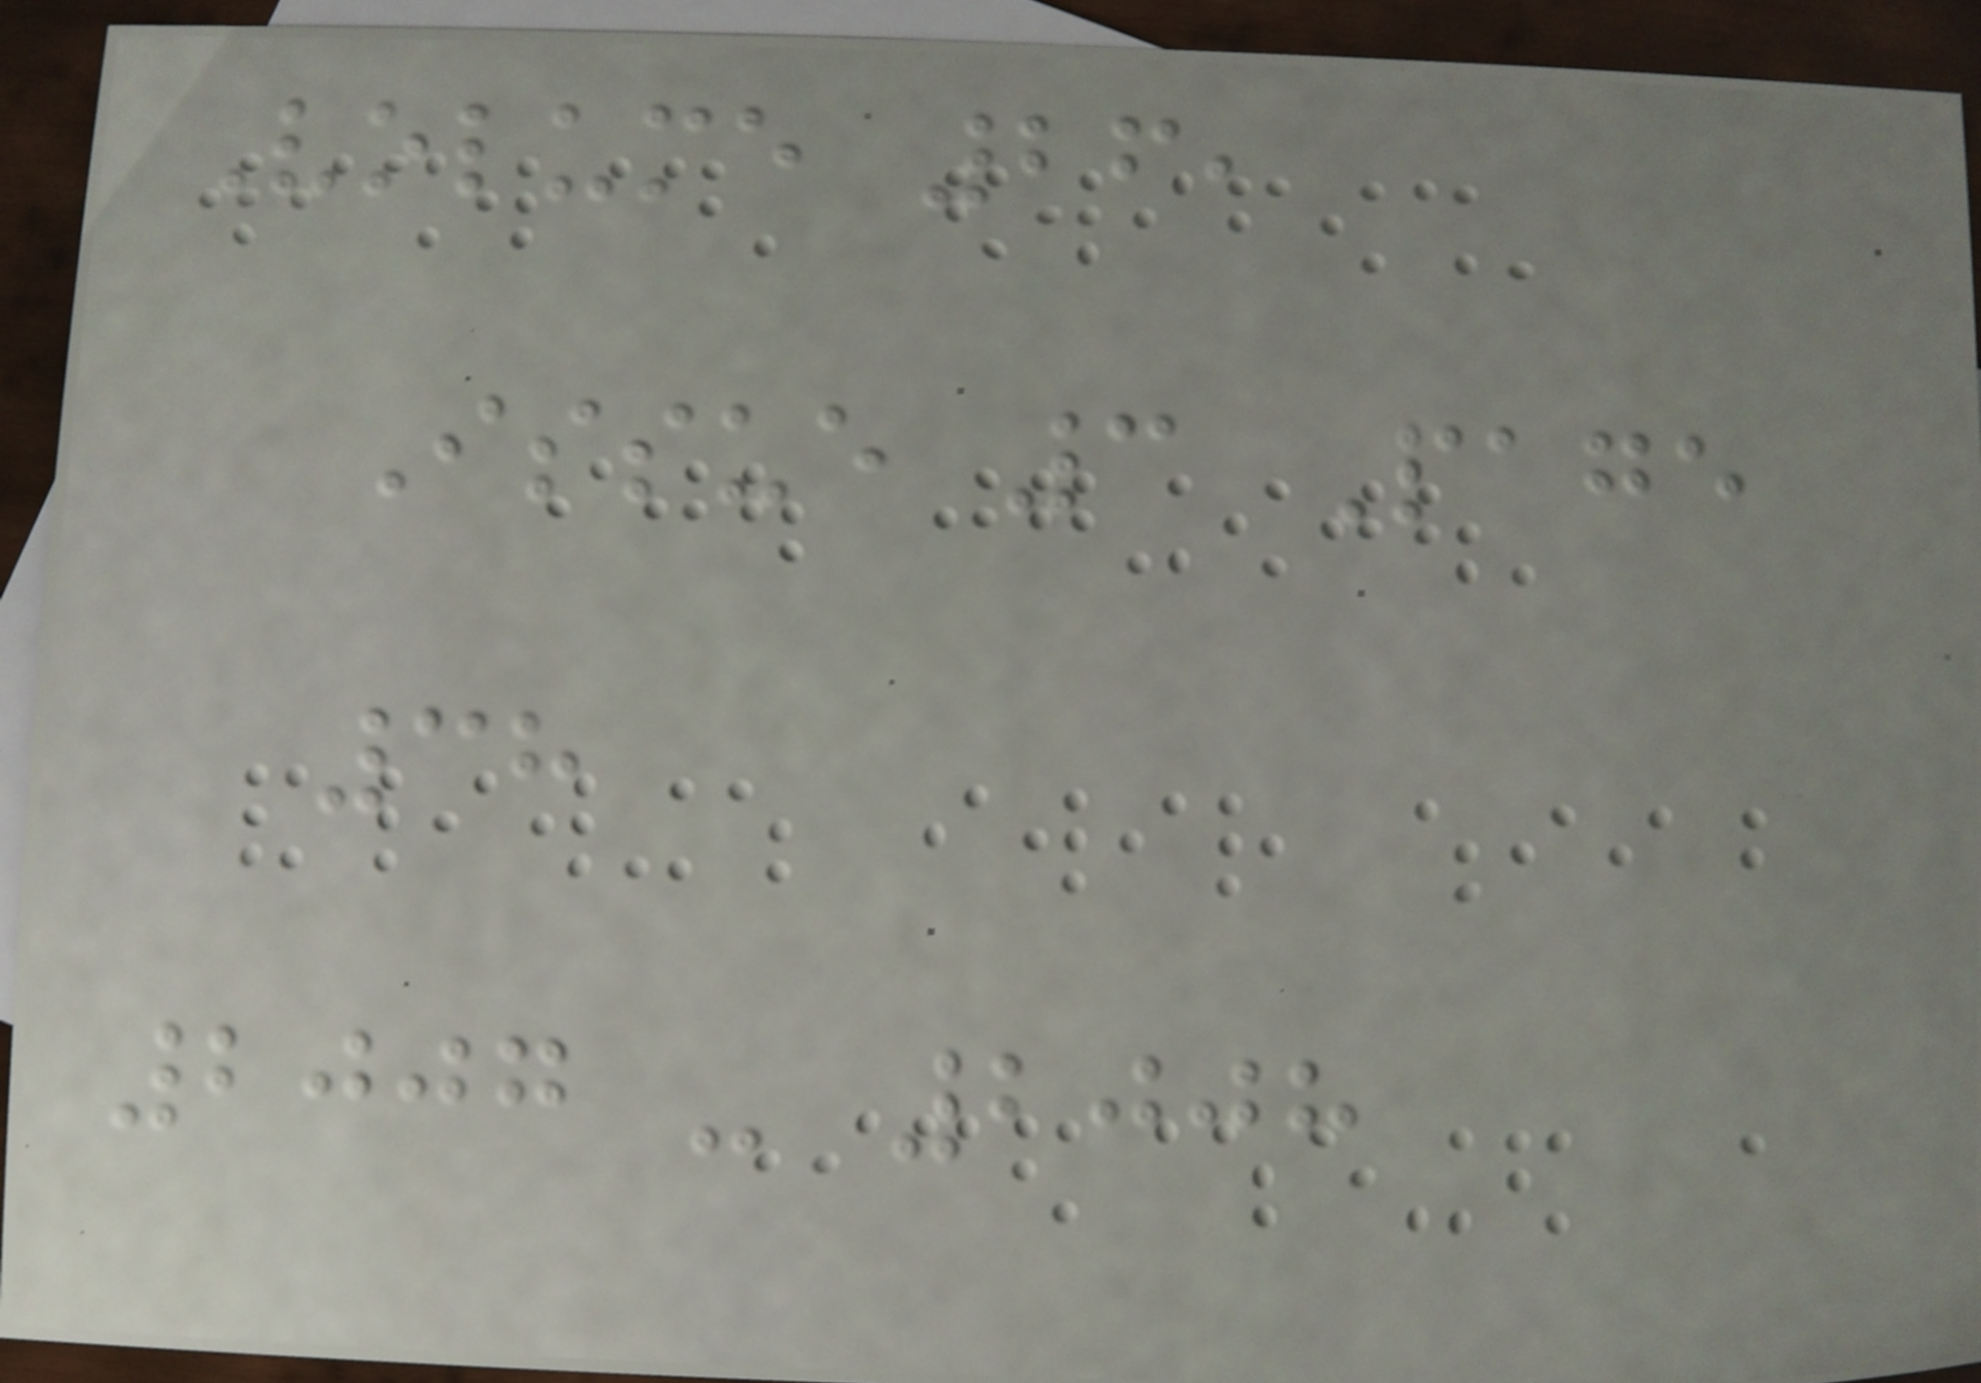Volume 26,
Issue 3 Page
38
2007 - 2008
